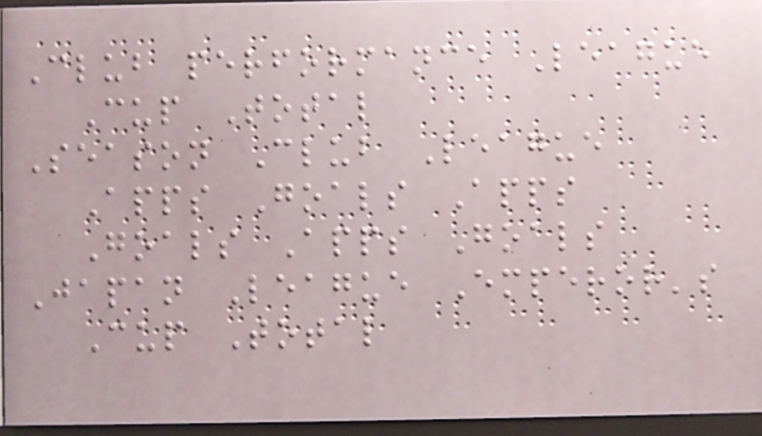Club performance League
Cup Total
Season Club League
Apps Goals Apps
Goals Apps Goals
Japan League Emperor's
Cup Total
